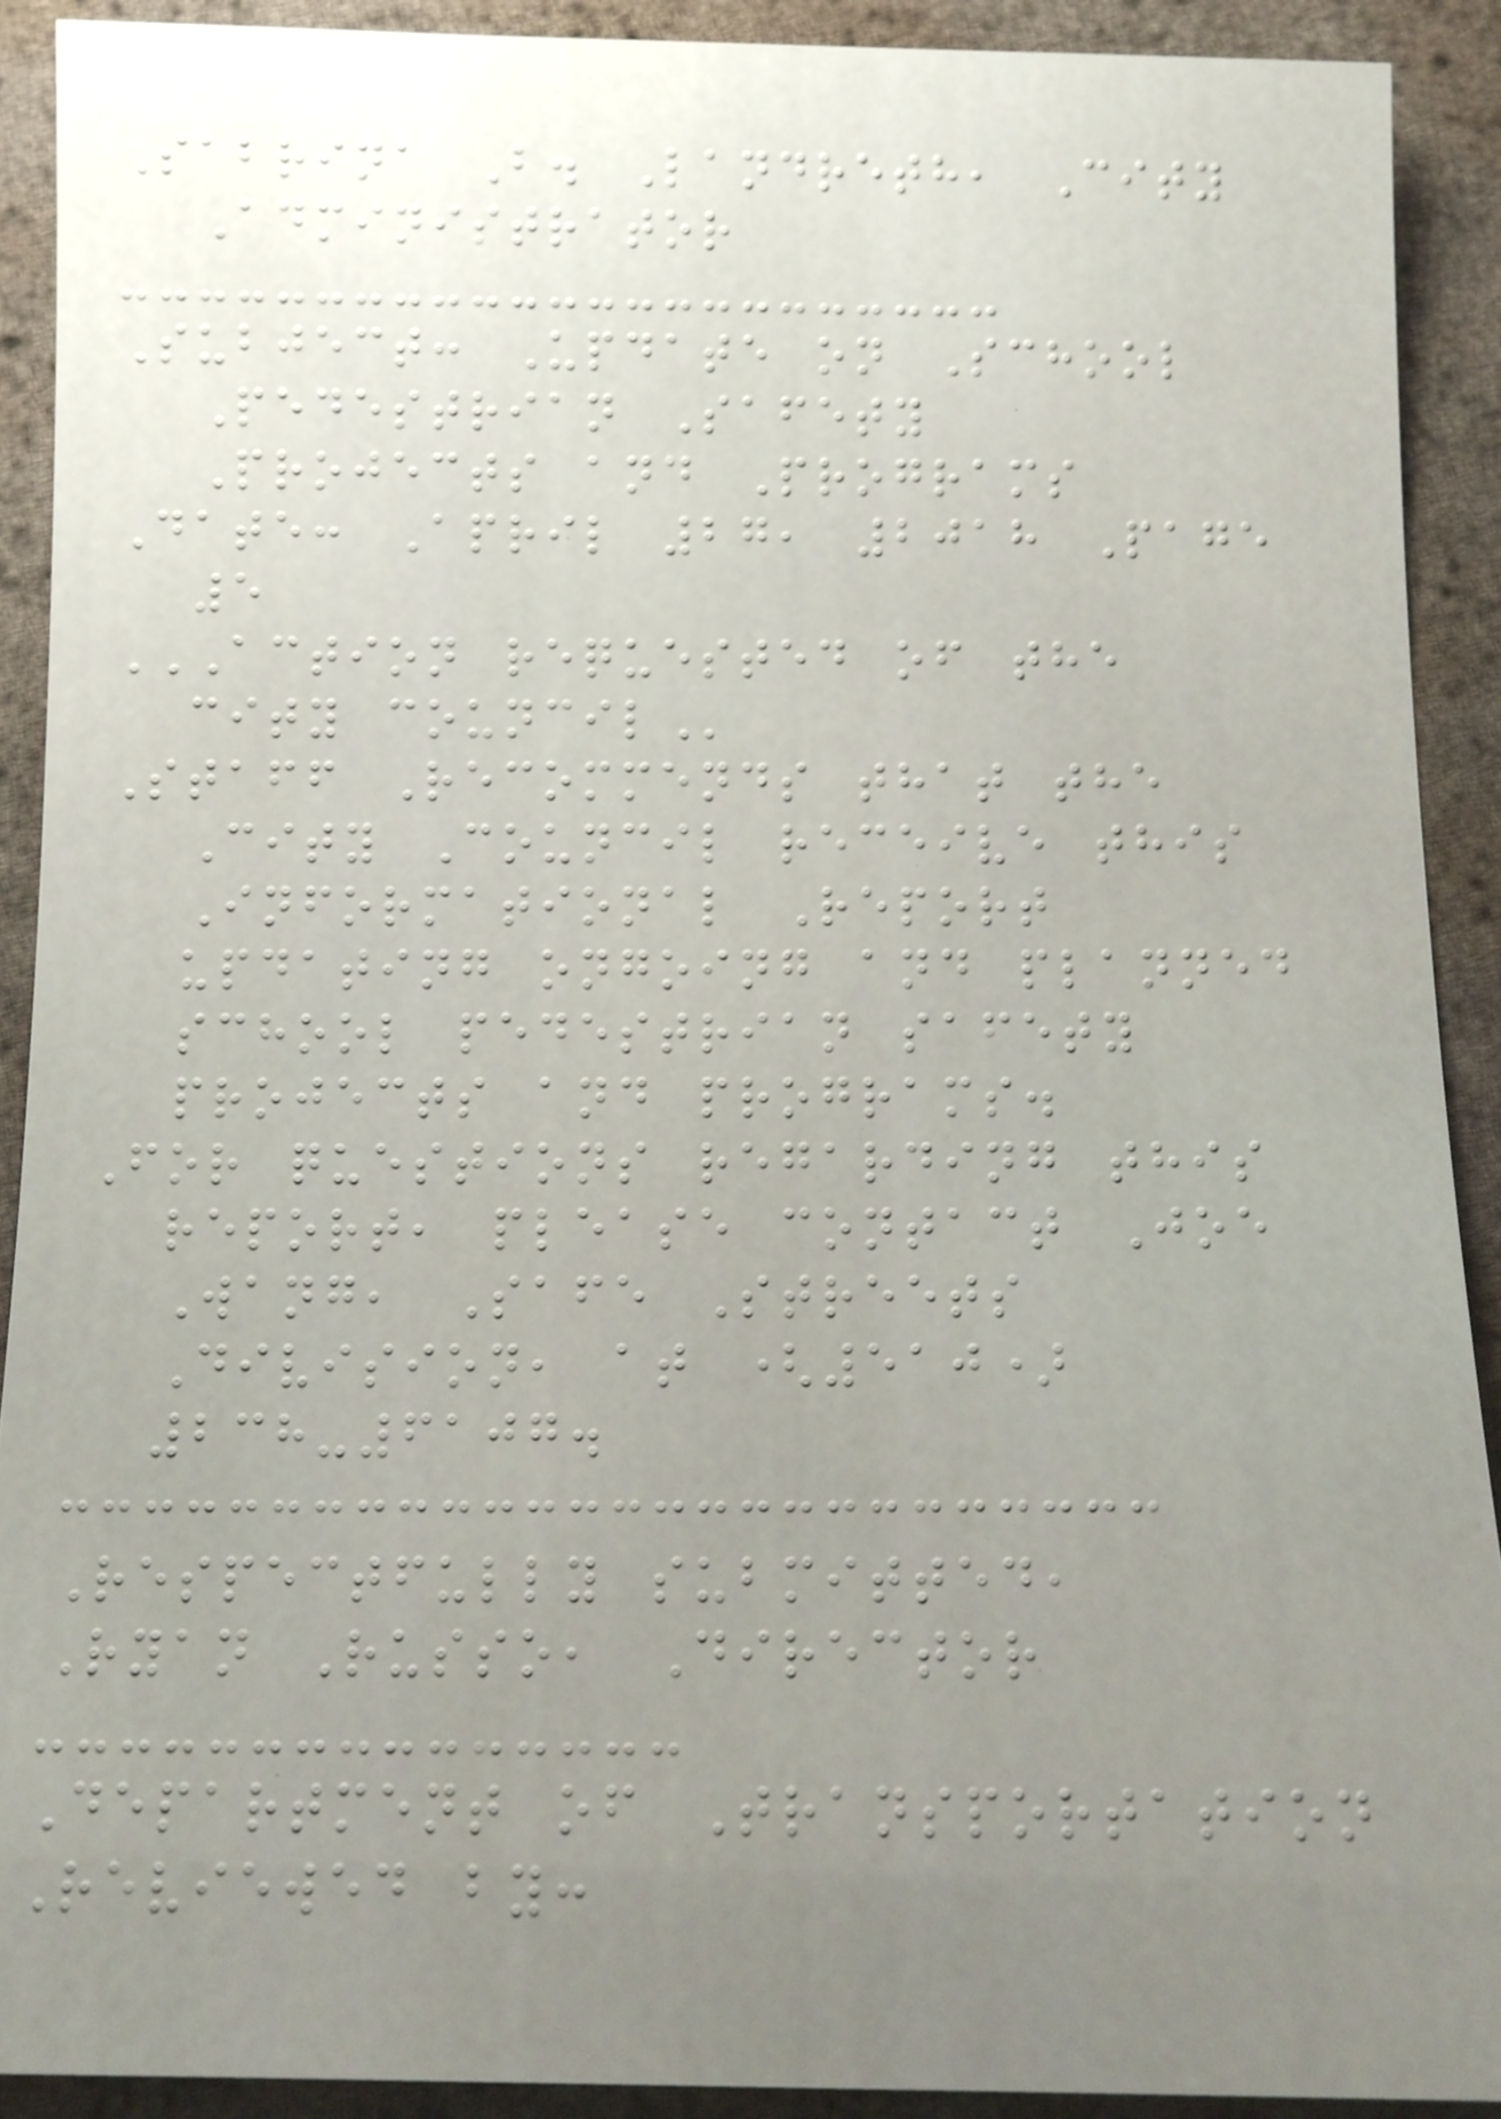Sabrina B. Landreth, City
Administrator
Subject: Update on School
Pedestrian Safety
Projects and Programs
Date: April 27, 2018 Page
5
ACTION REQUESTED OF THE
CITY COUNCIL
Staff Recommends that the
City Council receive this
Informational Report
updating ongoing and planned
school pedestrian safety
projects and programs.
For questions regarding this
report, please contact Joe
Wang, Safe Streets
Division, at (510)
238-6107.
Respectfully submitted,
Ryan Russo, Director
Department of Transportation
Reviewed by:
